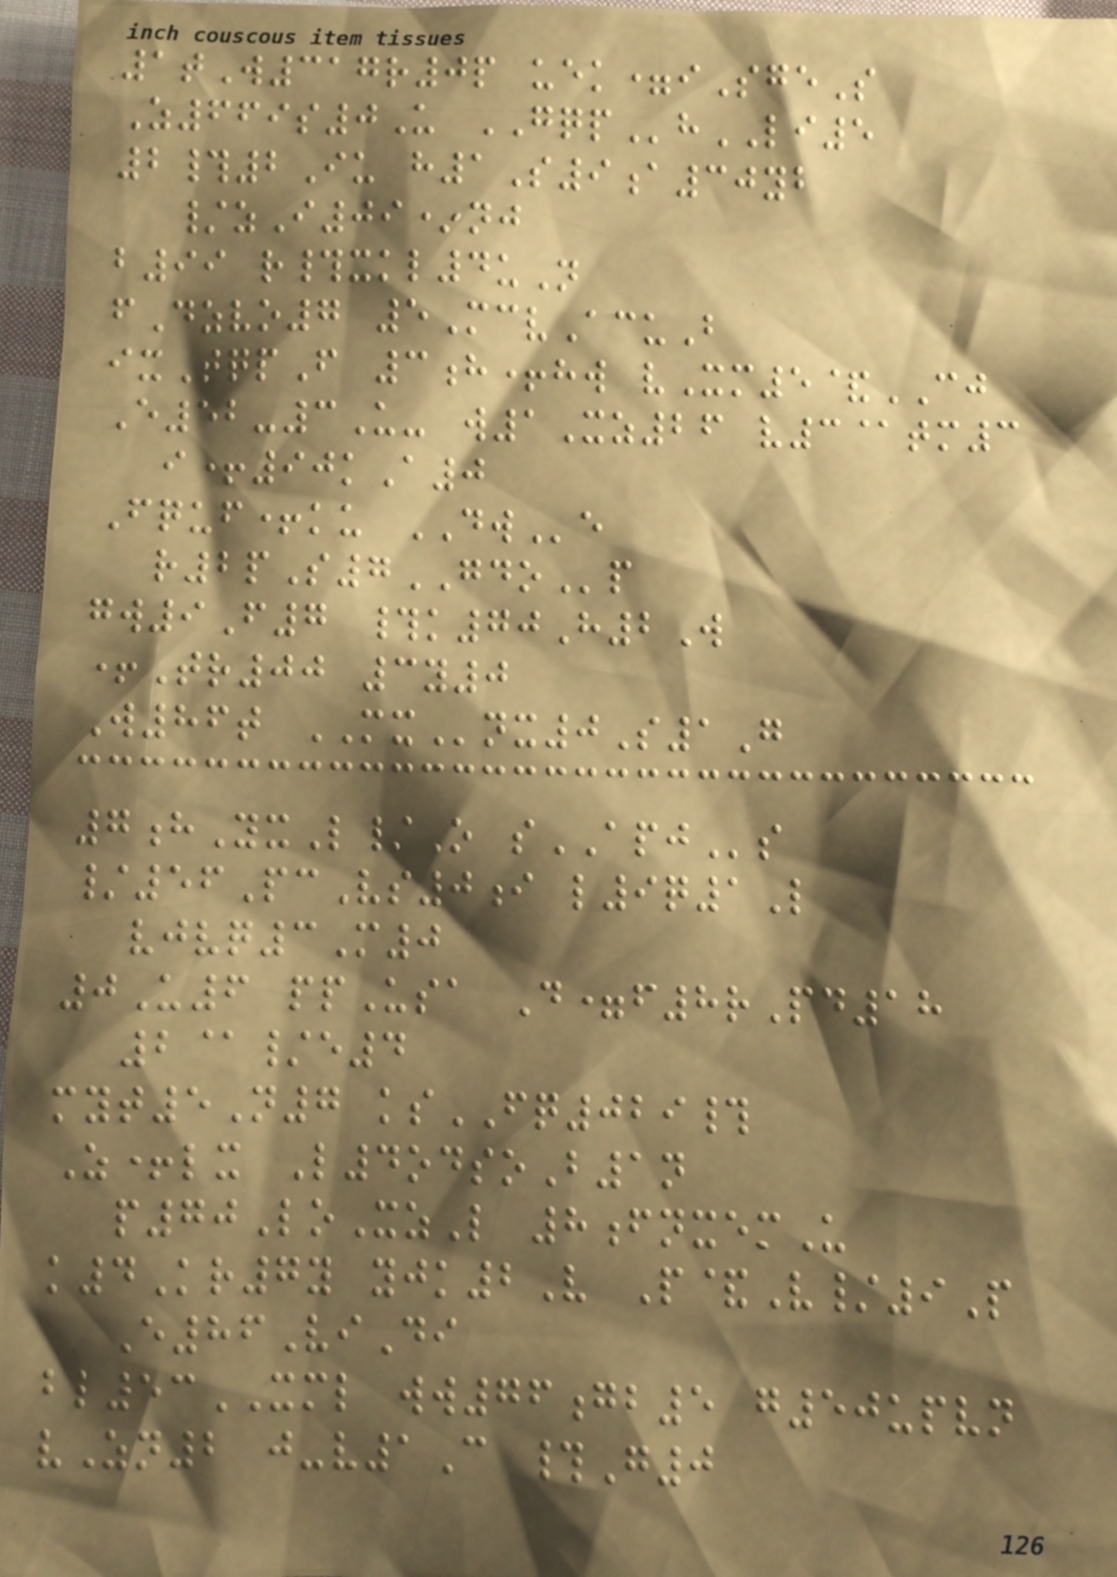1tW317r0p uek=iSgeS
Z669s0U GQPhLI5
2#2Iu h1S9a30yb
/zI09*nj
b99 r#xkl4uN
fDzvo7 5McvAcuB
ixTqpF 3h+hw vXm5&CJ
E52-3U- w1Xz26 v3@tm3
i+90kA0
Fquf+ku DWe
r2pS7GDOp
gw9F7 #k70H2W
+Tr00 3y0
W86t MXnx0S1G
7hYxL/O sAPJs
/56PcVs0i l9q1L
vjvq3M0
0U6 ppUsa D=f8rPd18
2@/e4
myt5N7 ksFQ029#
Z+lx L4odsoB1n
p70LoXzL 8fnxemU
k4Kr7y yjk2V P&V/9P
E86ViDi
bl53XML ww76gb5 g50upvn
vZn2 j-v1C #G0
